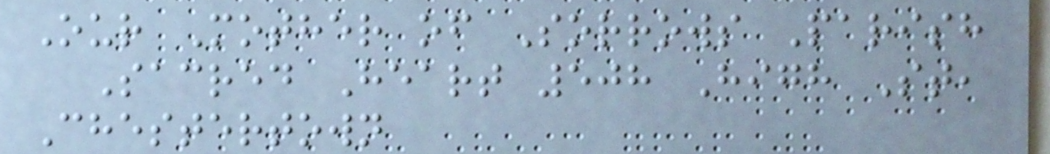Our Mother of Sorrows Parish
Sacred Heart 508 High St,
Chestertown
